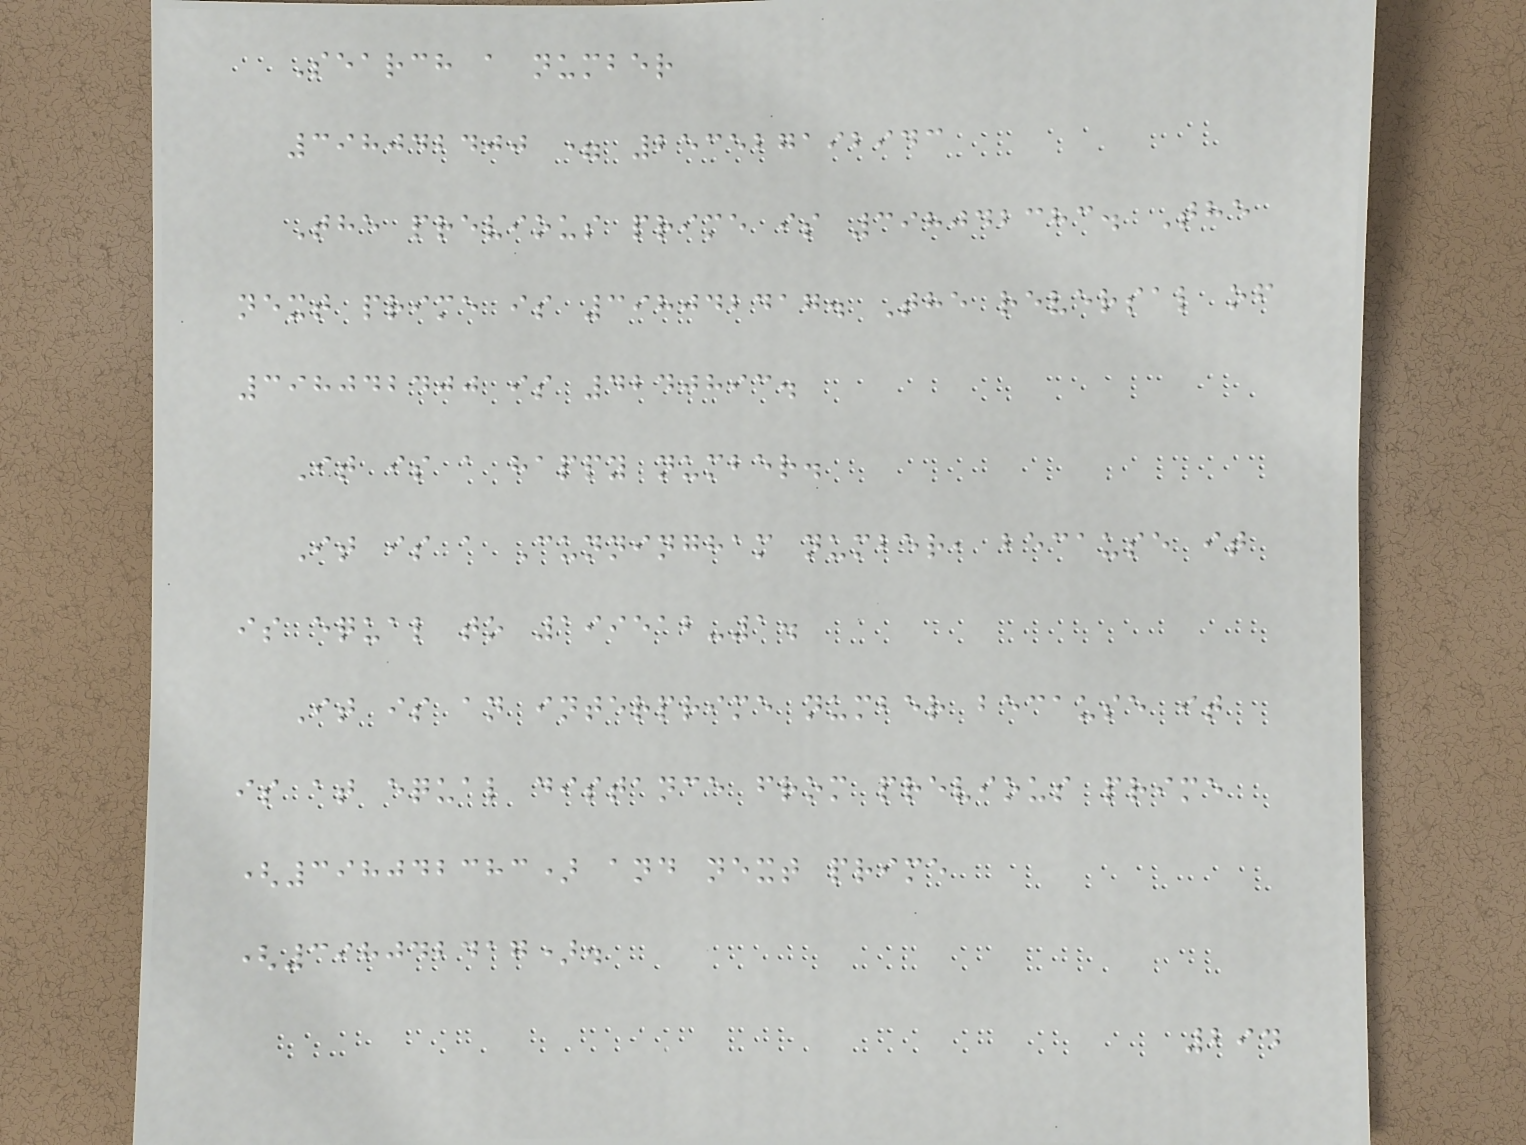Search a number
398042400 = 253527192943
The previous prime is 398042383. The
next prime is 398042417. The reversal of
398042400 is 4240893.
It is a happy number.
It is a Cunningham number, because it
is equal to 199512-1.
It is an interprime number because it
is at equal distance from previous prime
(398042383) and next prime
(398042417).
294
